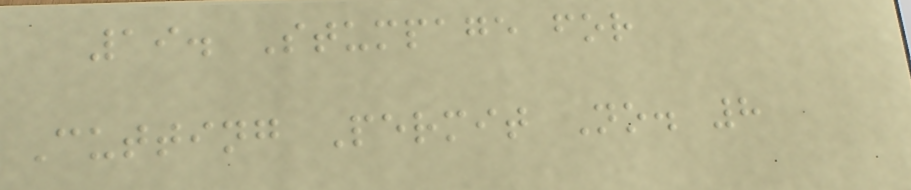19. Stumpage for
Cutting Permit No. 8
